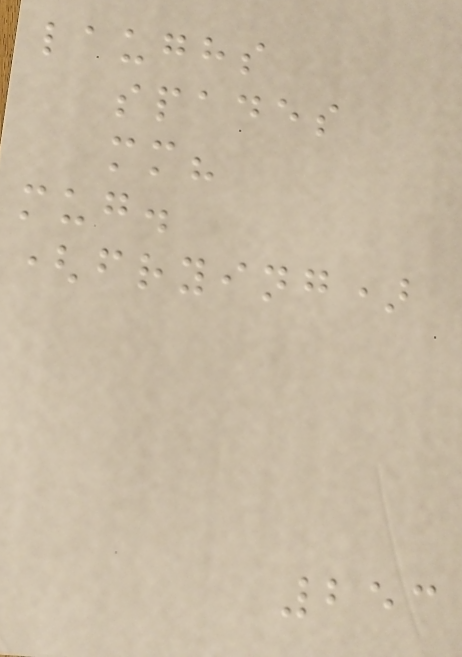laughs
spades
mm?
mug.
(frying)
253
